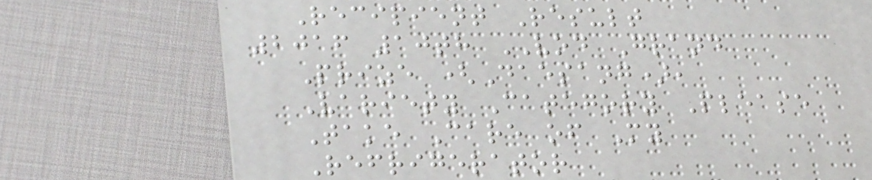Recipient Result
2016 10th VOD Grand
Prize (Daesang),
Variety Category Please
Take Care of My
Refrigerator
